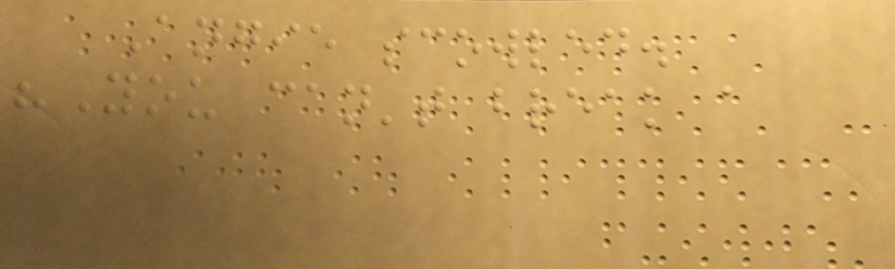Angie scowled.
"You can't break a
